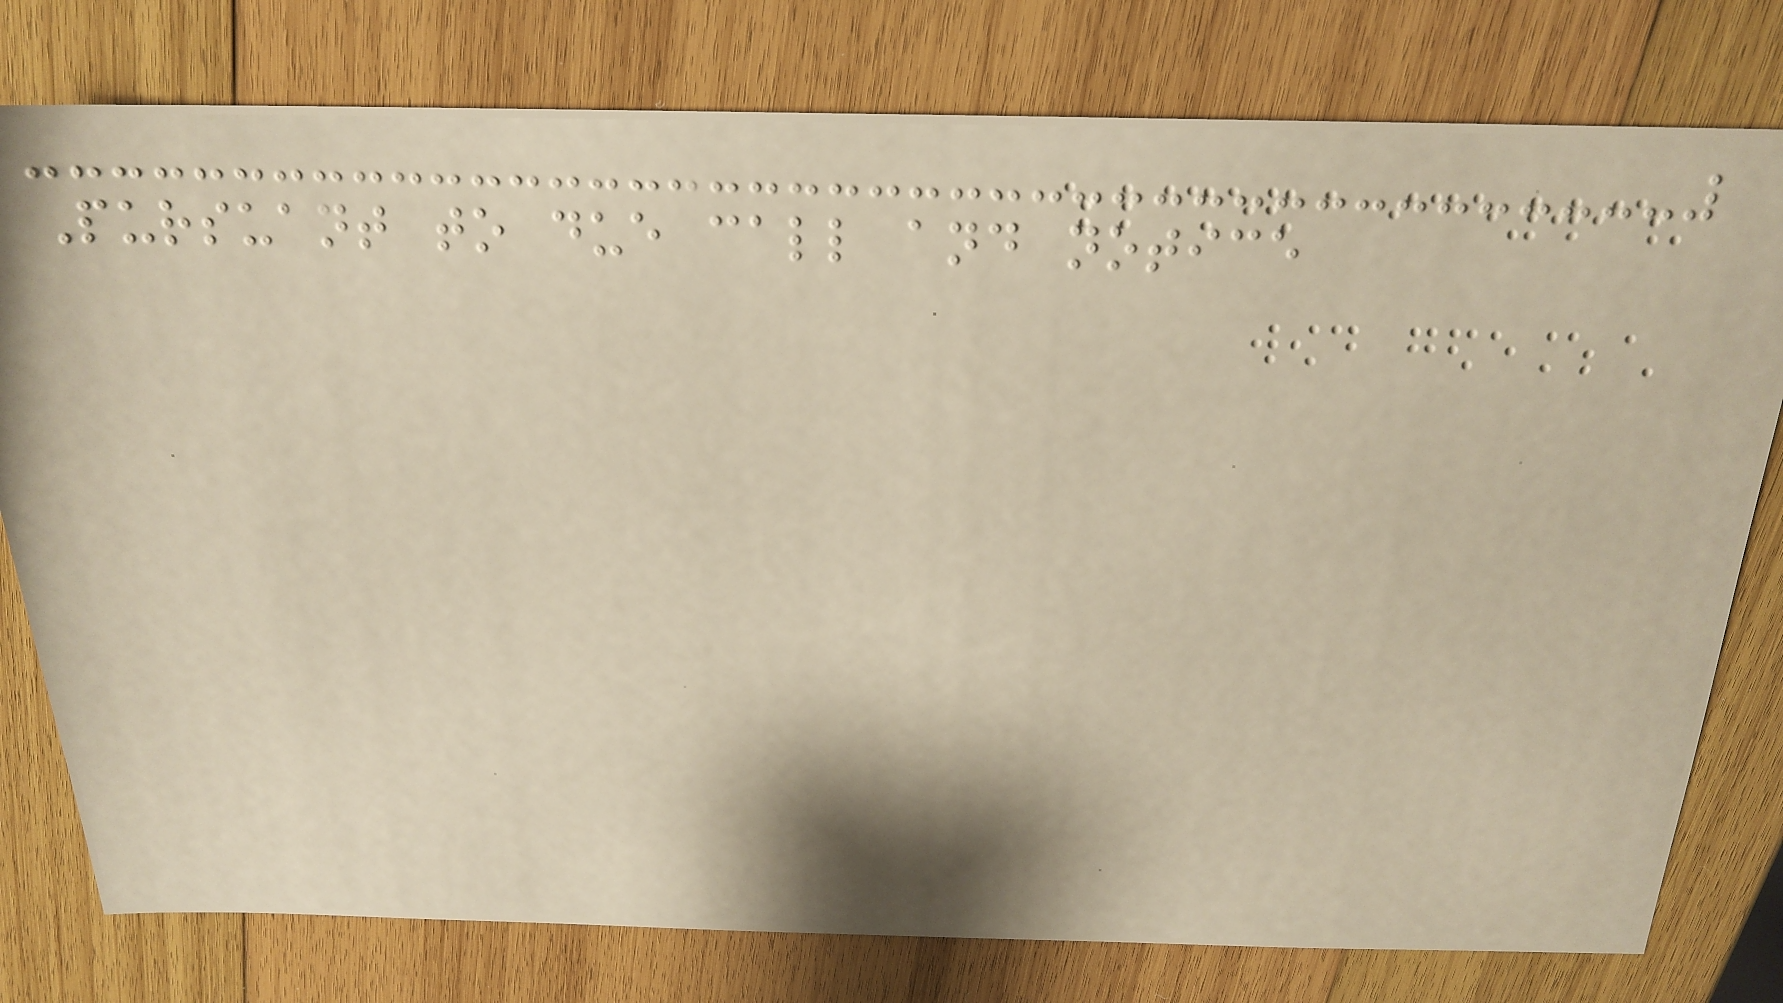Pursuant to due call and notice
